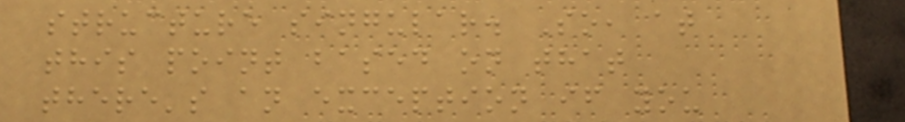structure singular. So, at
this point based on that
there's an exception if you
